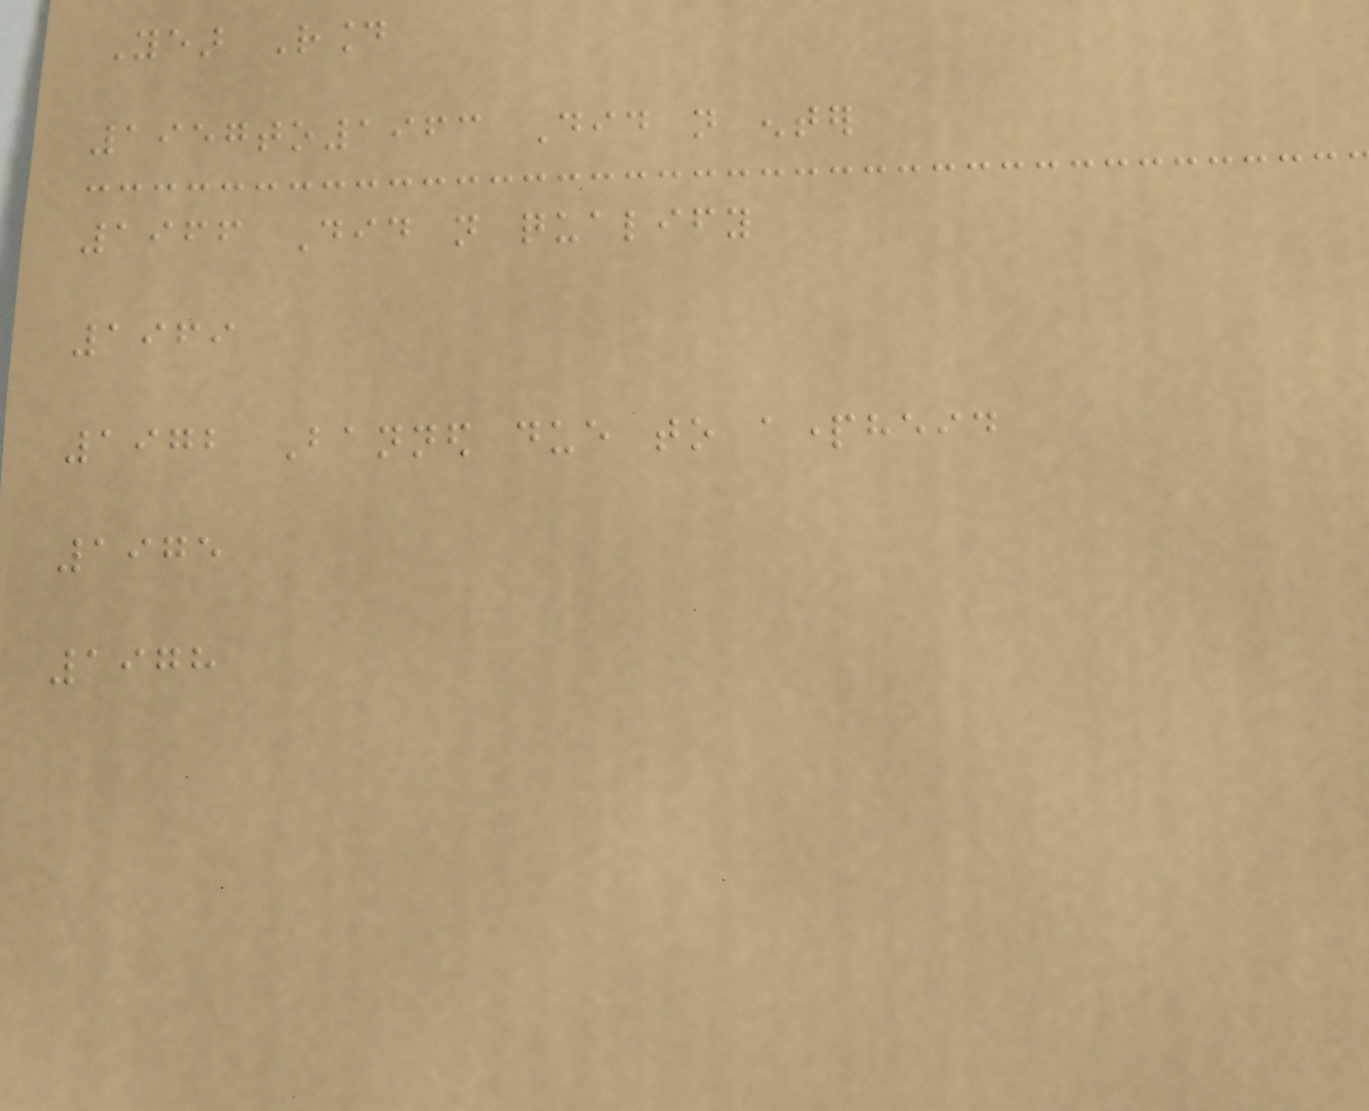Year Round
1957to1963 Did not enter
1966 Did not qualify
1969
1972 Banned due to apartheid
1975
1978
